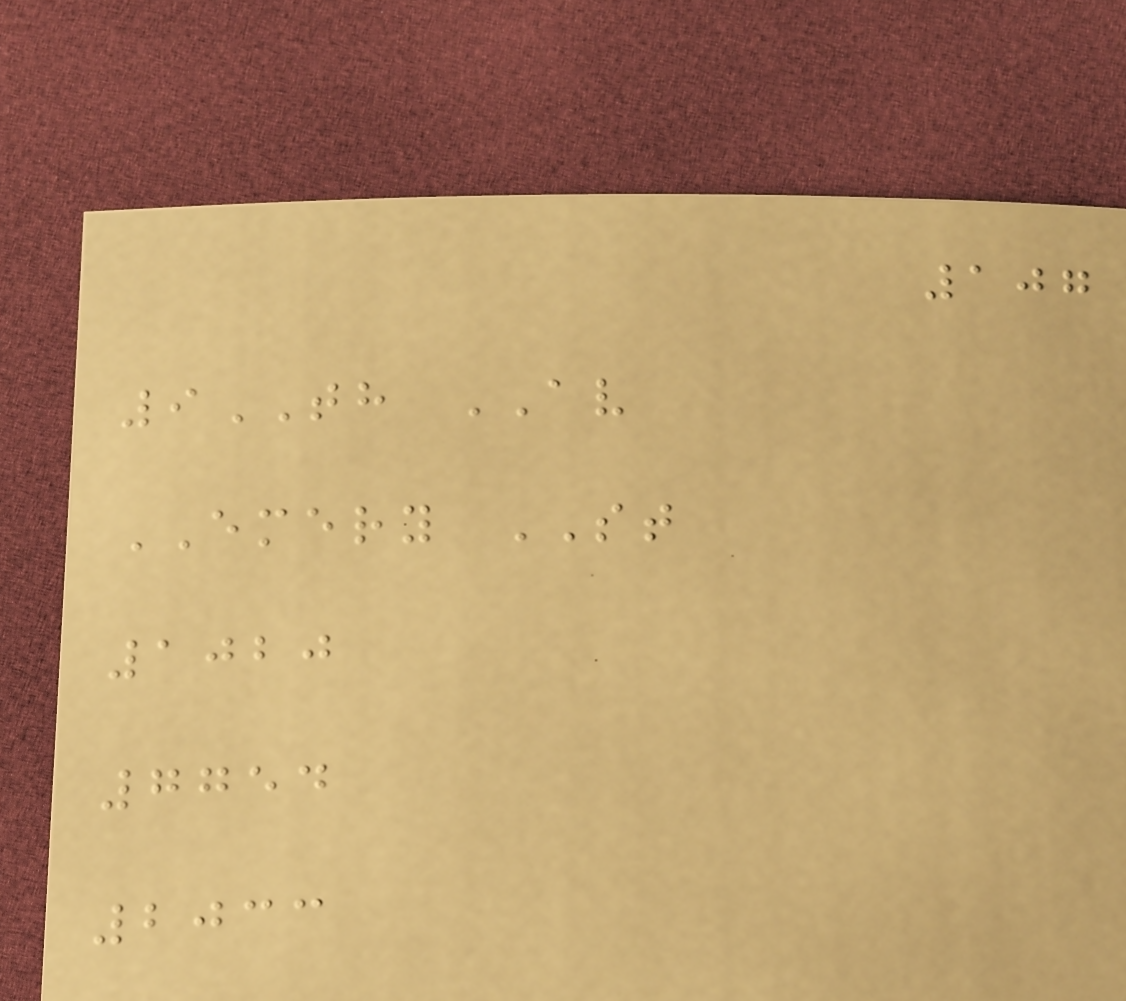107
9TH AV
EMERY ST
1020
7754
2033
